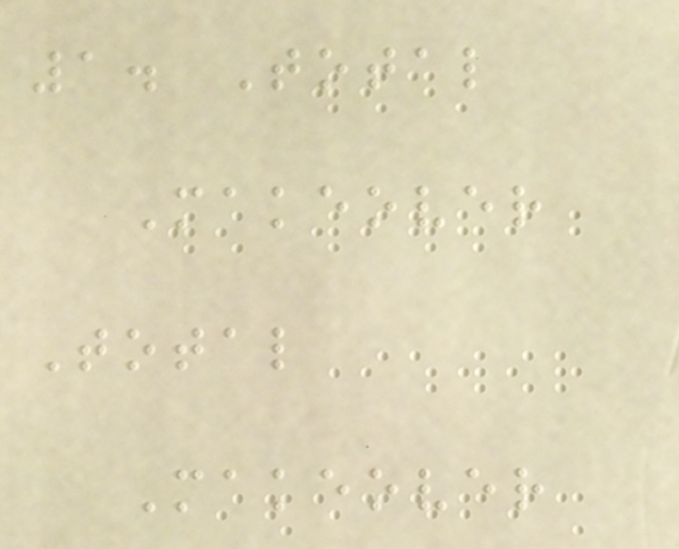1. Total
Makeover
Total
Makeover
